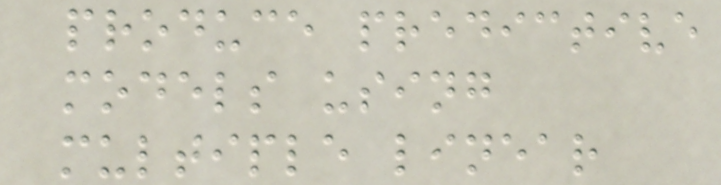produce predictive
models using
multiple linear
